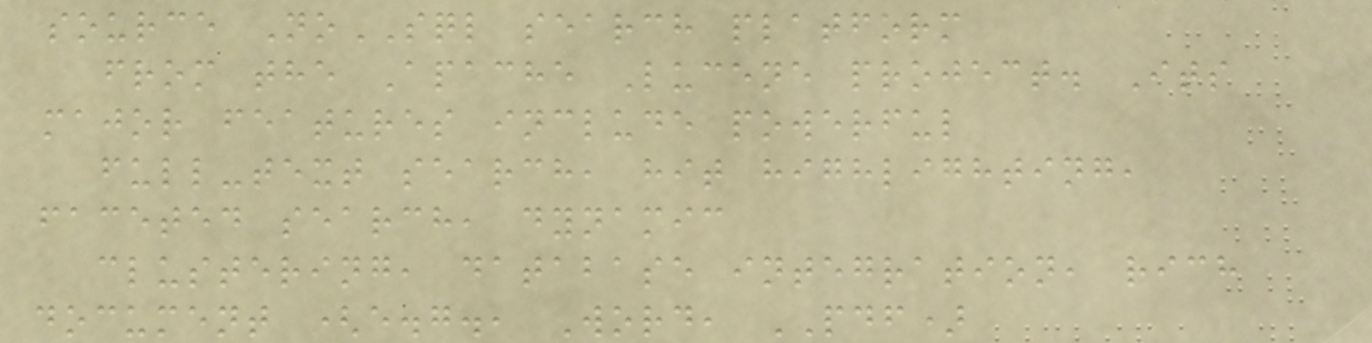source NoSQL search platform
from the Apache Lucene project. Its
major features include powerful
full-text search, hit highlighting,
faceted search, dynamic
clustering, database integration, rich
document (e.g., Word, PDF)
